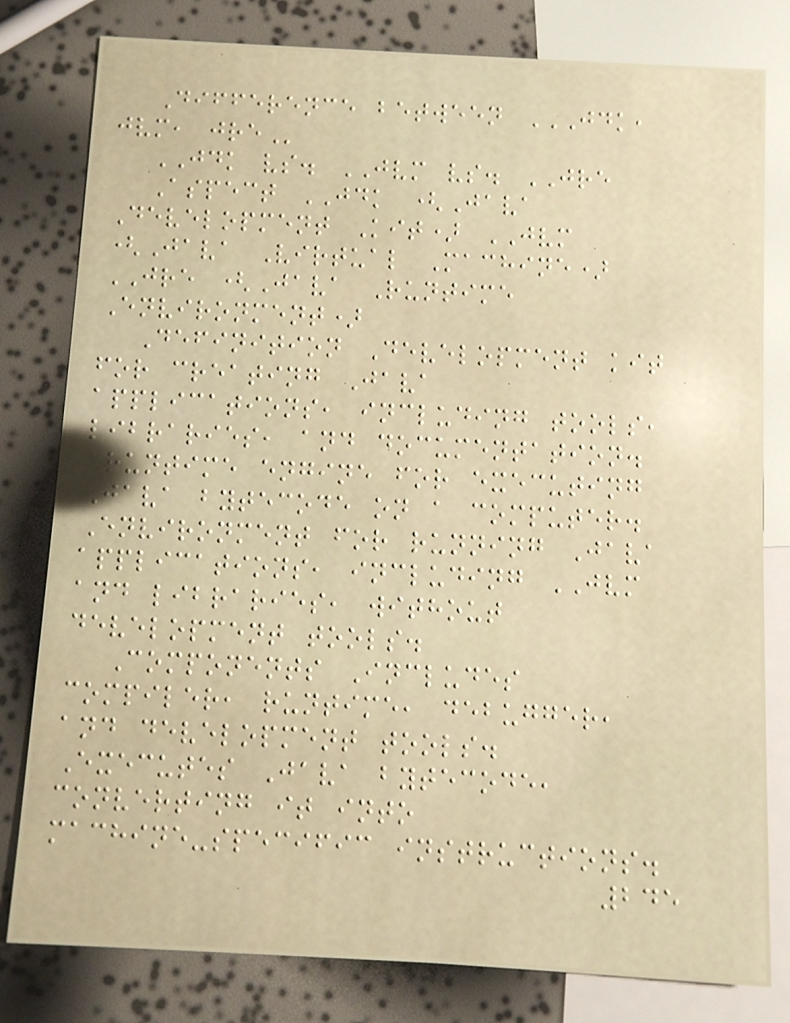Difference between JDK,
JVM, JRE
JDK vs. JVM vs. JRE
Aspect JDK (Java
Development Kit) JVM
(Java Virtual Machine)
JRE (Java Runtime
Environment)
Definition Development kit
for creating Java
applications, including tools,
libraries, and documentation.
Runtime engine for executing
Java bytecode on a computer.
Environment for running Java
applications, including JVM
and libraries, without
development tools.
Components Includes
compiler, runtime, debugger,
and development tools.
Executes Java bytecode,
converting it into
machine-specific instructions.
245
